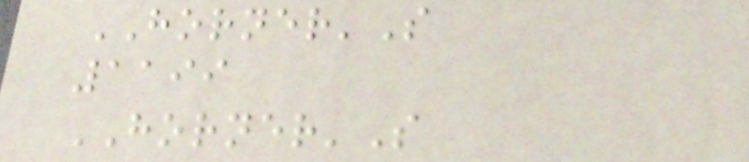HORNER'S
1199
HORNER'S
